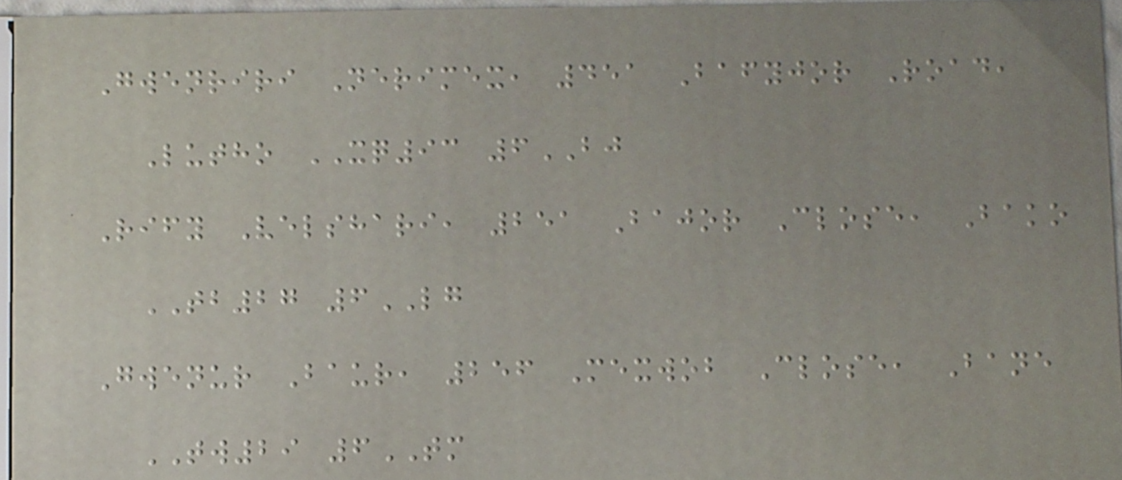Gwenriri Nerimex, 451 Bafyjor Road,
Lutho XQ93 6BJ
Rify Velshari, 251 Bajor Close, Bako
TB27 6LG
Gwenur Baur, 256 Mexwob Close, Bane
TW29 6TM
